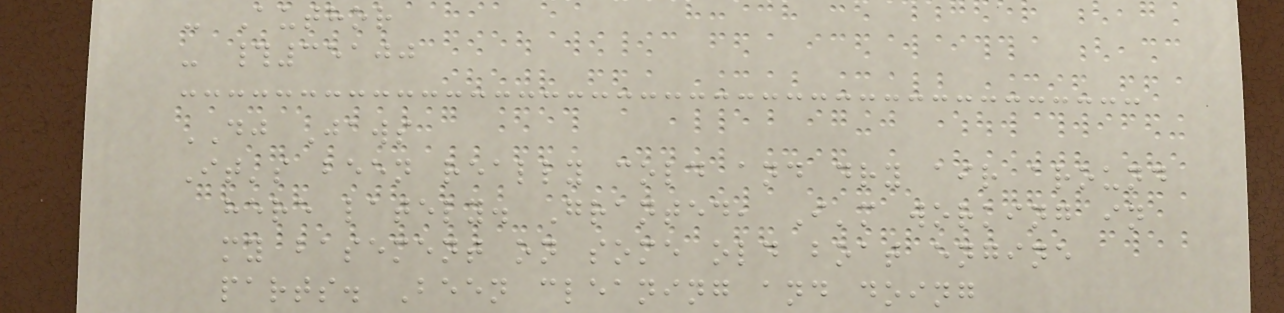- Author
- #35100
DJ Jaws
It's been really cold and dry air around
here lately. Granted, I'm working in
my basement on some old boat engine
parts. Been cleaning and doing
